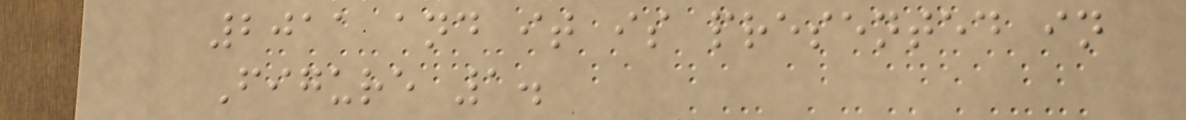2011 and it is presented in
Figure 1.
